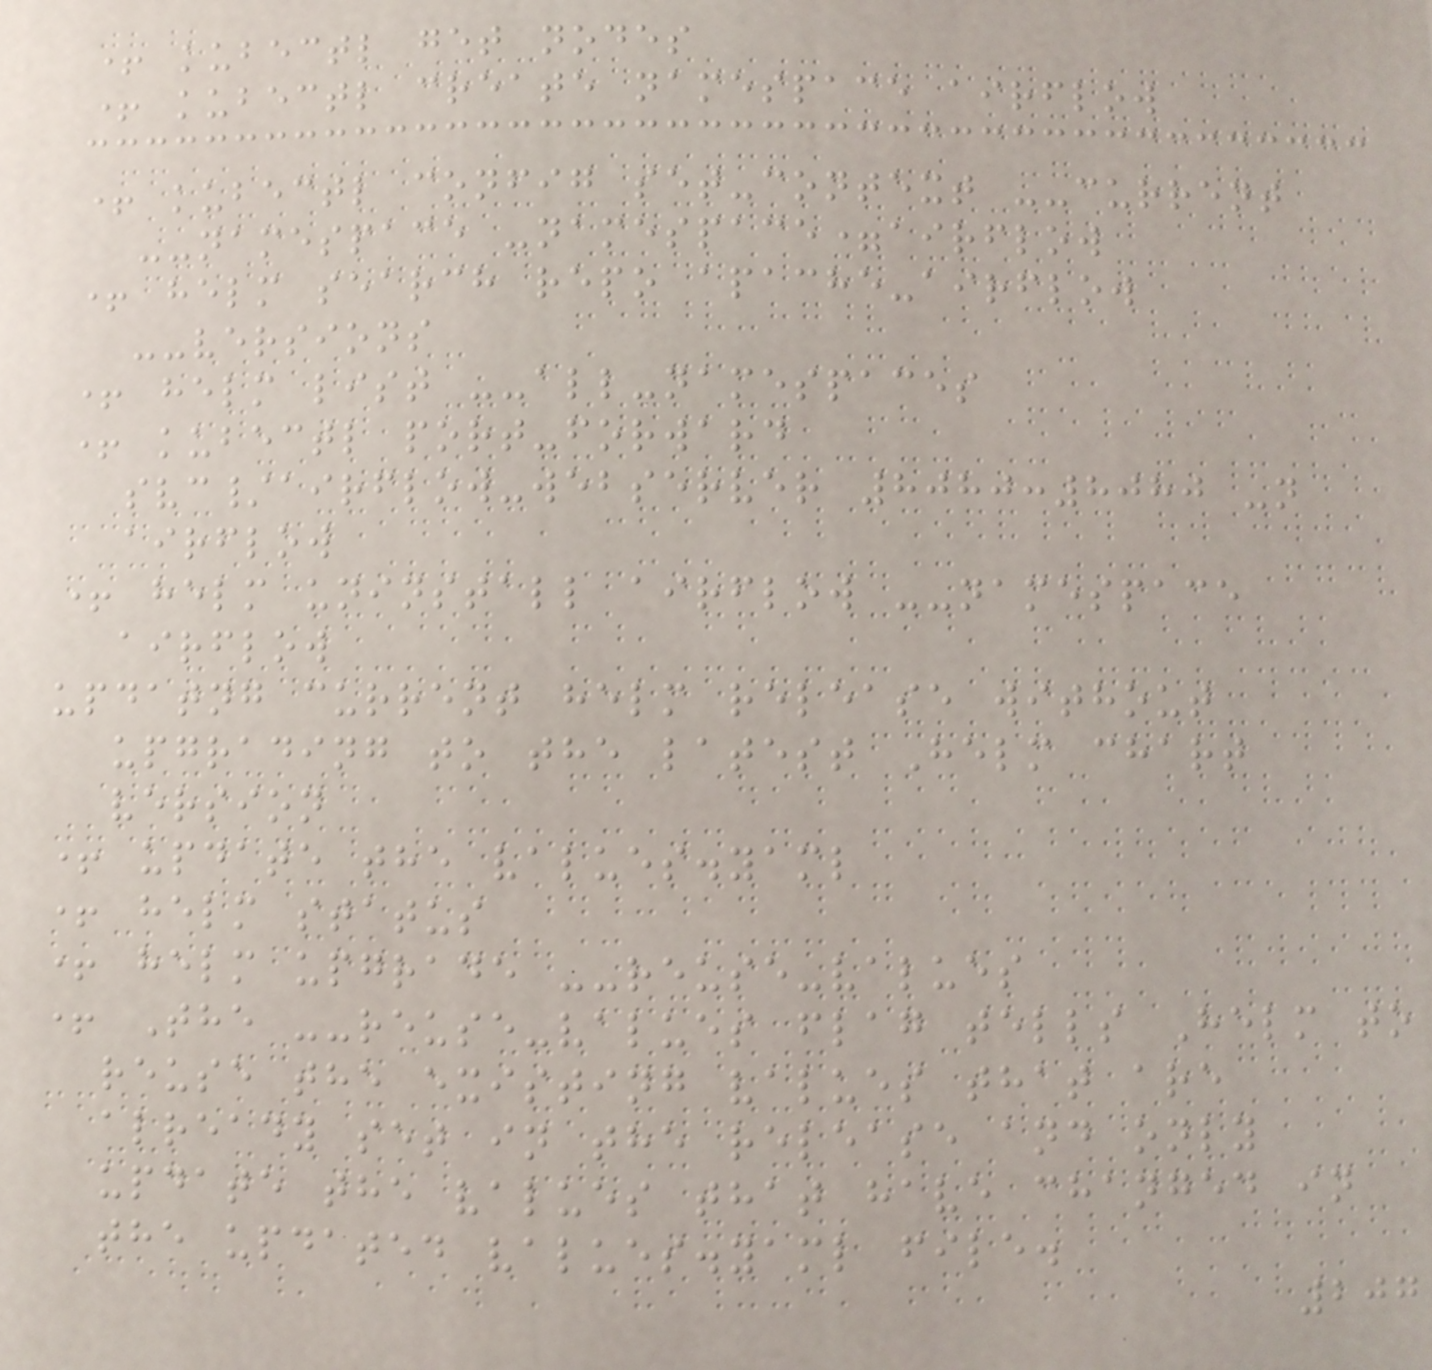+ kubectl get nodes
+ kubectl create namespace airflow
+ kubectl config set-context --current
--namespace -namespace=airflow
+ helm search repo apache-airflow
--versions
+ helm list --all-namespaces
+ kubectl port-forward
svc/airflow-webserver 8080:8080 -n
airflow
+ helm uninstall airflow --namespace
airflow
updatng current helm release without
upgrading to the latest Helm chart
version
+ update the values.yaml
+ helm status
+ helm upgrade --reuse-values
+ The --reuse-values flag tells Helm to
reuse the existing values that are
already set in the release and only
update the values that have changed in
the updated values.yaml file.
207
